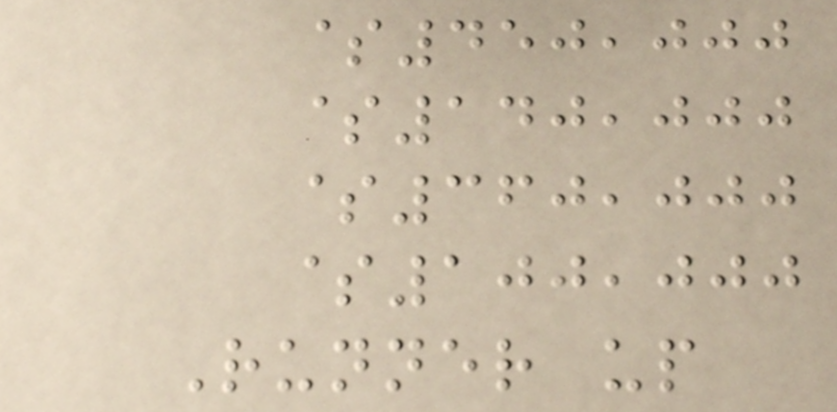$450,000
$140,000
$360,000
$100,000
Runner up
